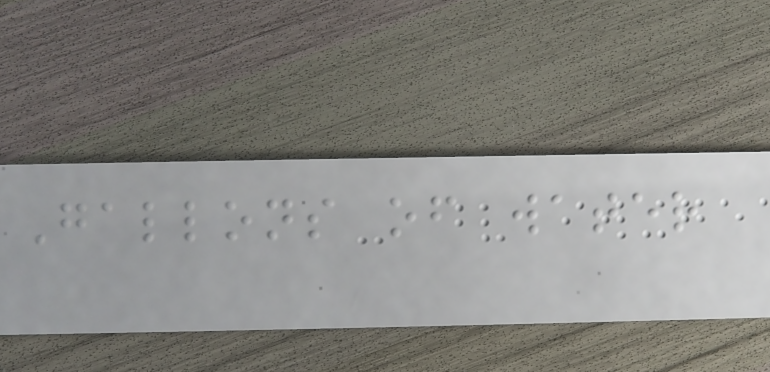Gallons of water
